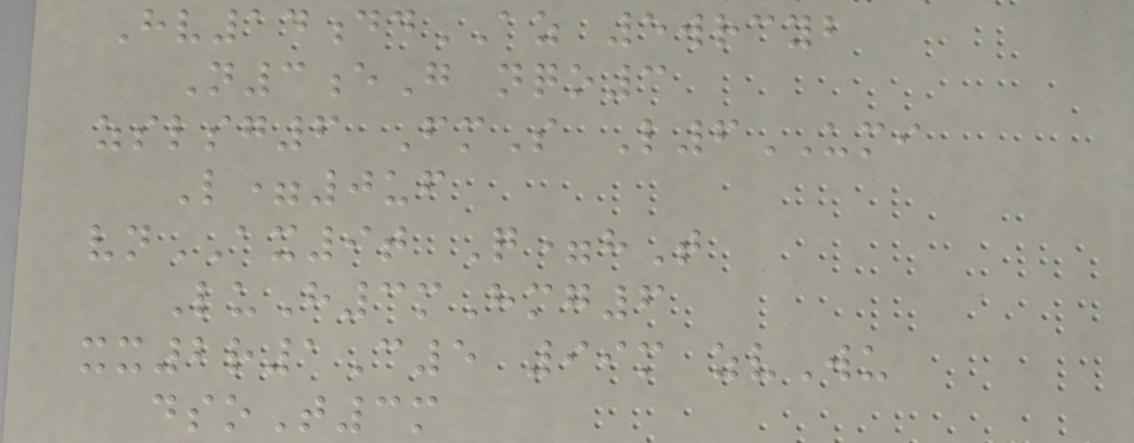Hv14ddAZ 5wrcyb
N3eG nqo3
zslsg6 FmS L6UMI
L=0uf
vnAX9t Q=hT
LuH3mHmg6
xx2r1C5 99m zvWu
dsoT3m
